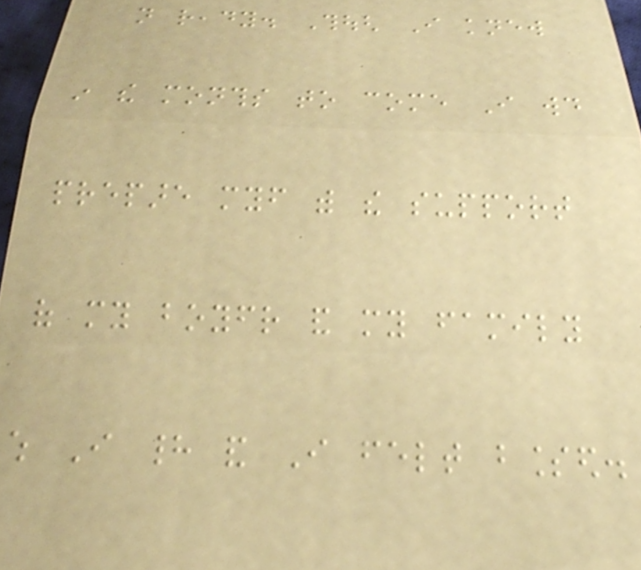not ready. Though I knew
in the months to come I would
prepare myself with the support
of my boyfriend and my family
which I had and I felt blessed.
